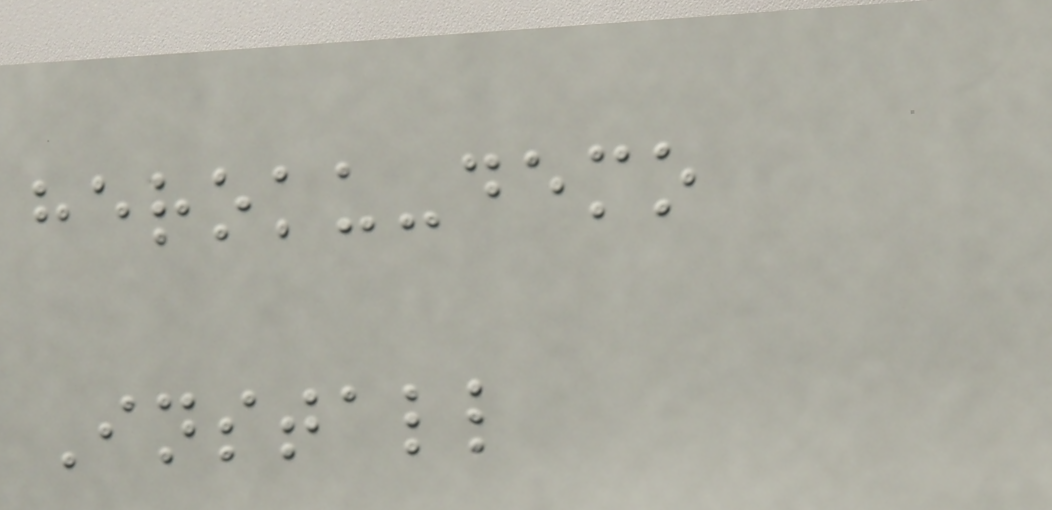heroku-demo
Install
